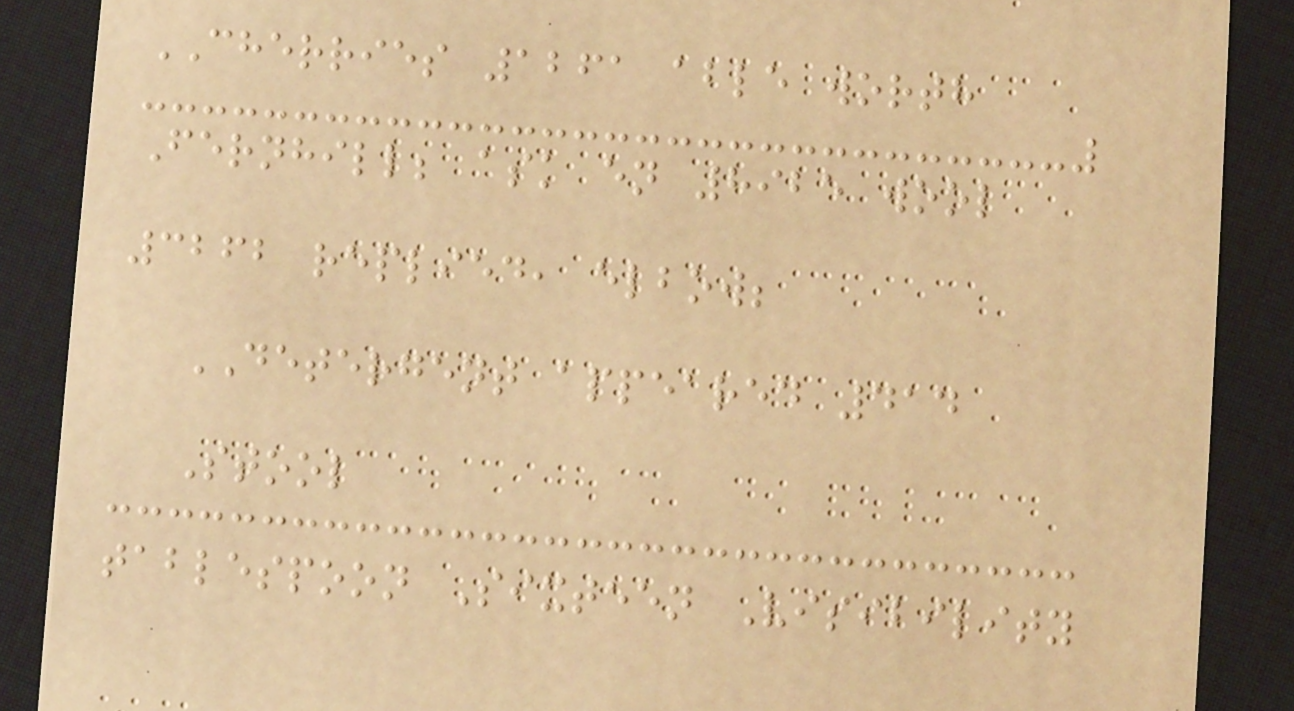CHERRIES 1261 able worth
Fernhill; ask en 8925 wool
3262 replied, elbow;
DETERGENT appeared 414
Stool
tablespoon Sixteen Visibility
